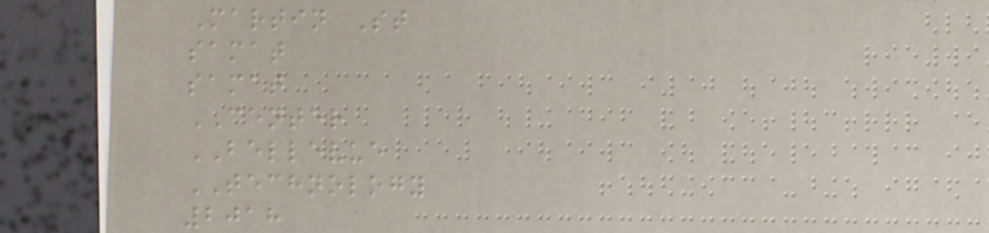Martin St
samat
samat
CENTER
BELLEVUE
TECHNOLOGY
2018
